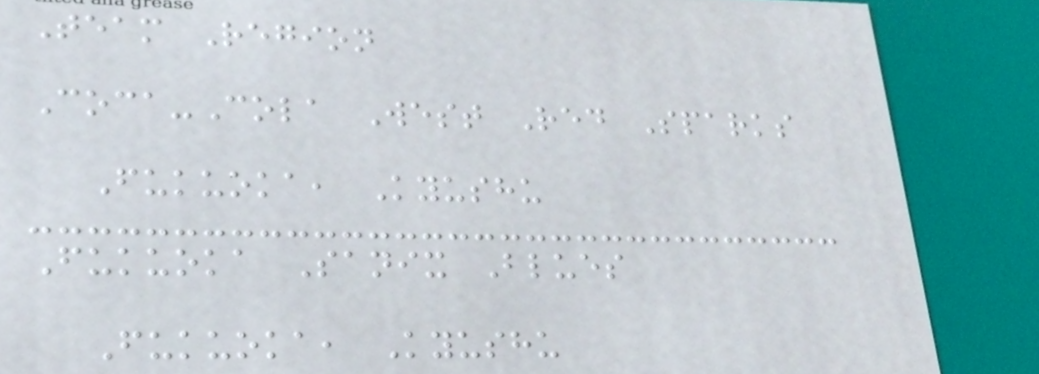Team Region
Coca-Cola West Red Sparks
Fukuoka, Kyushu
Fukuoka Sanix Blues
Fukuoka, Kyushu
